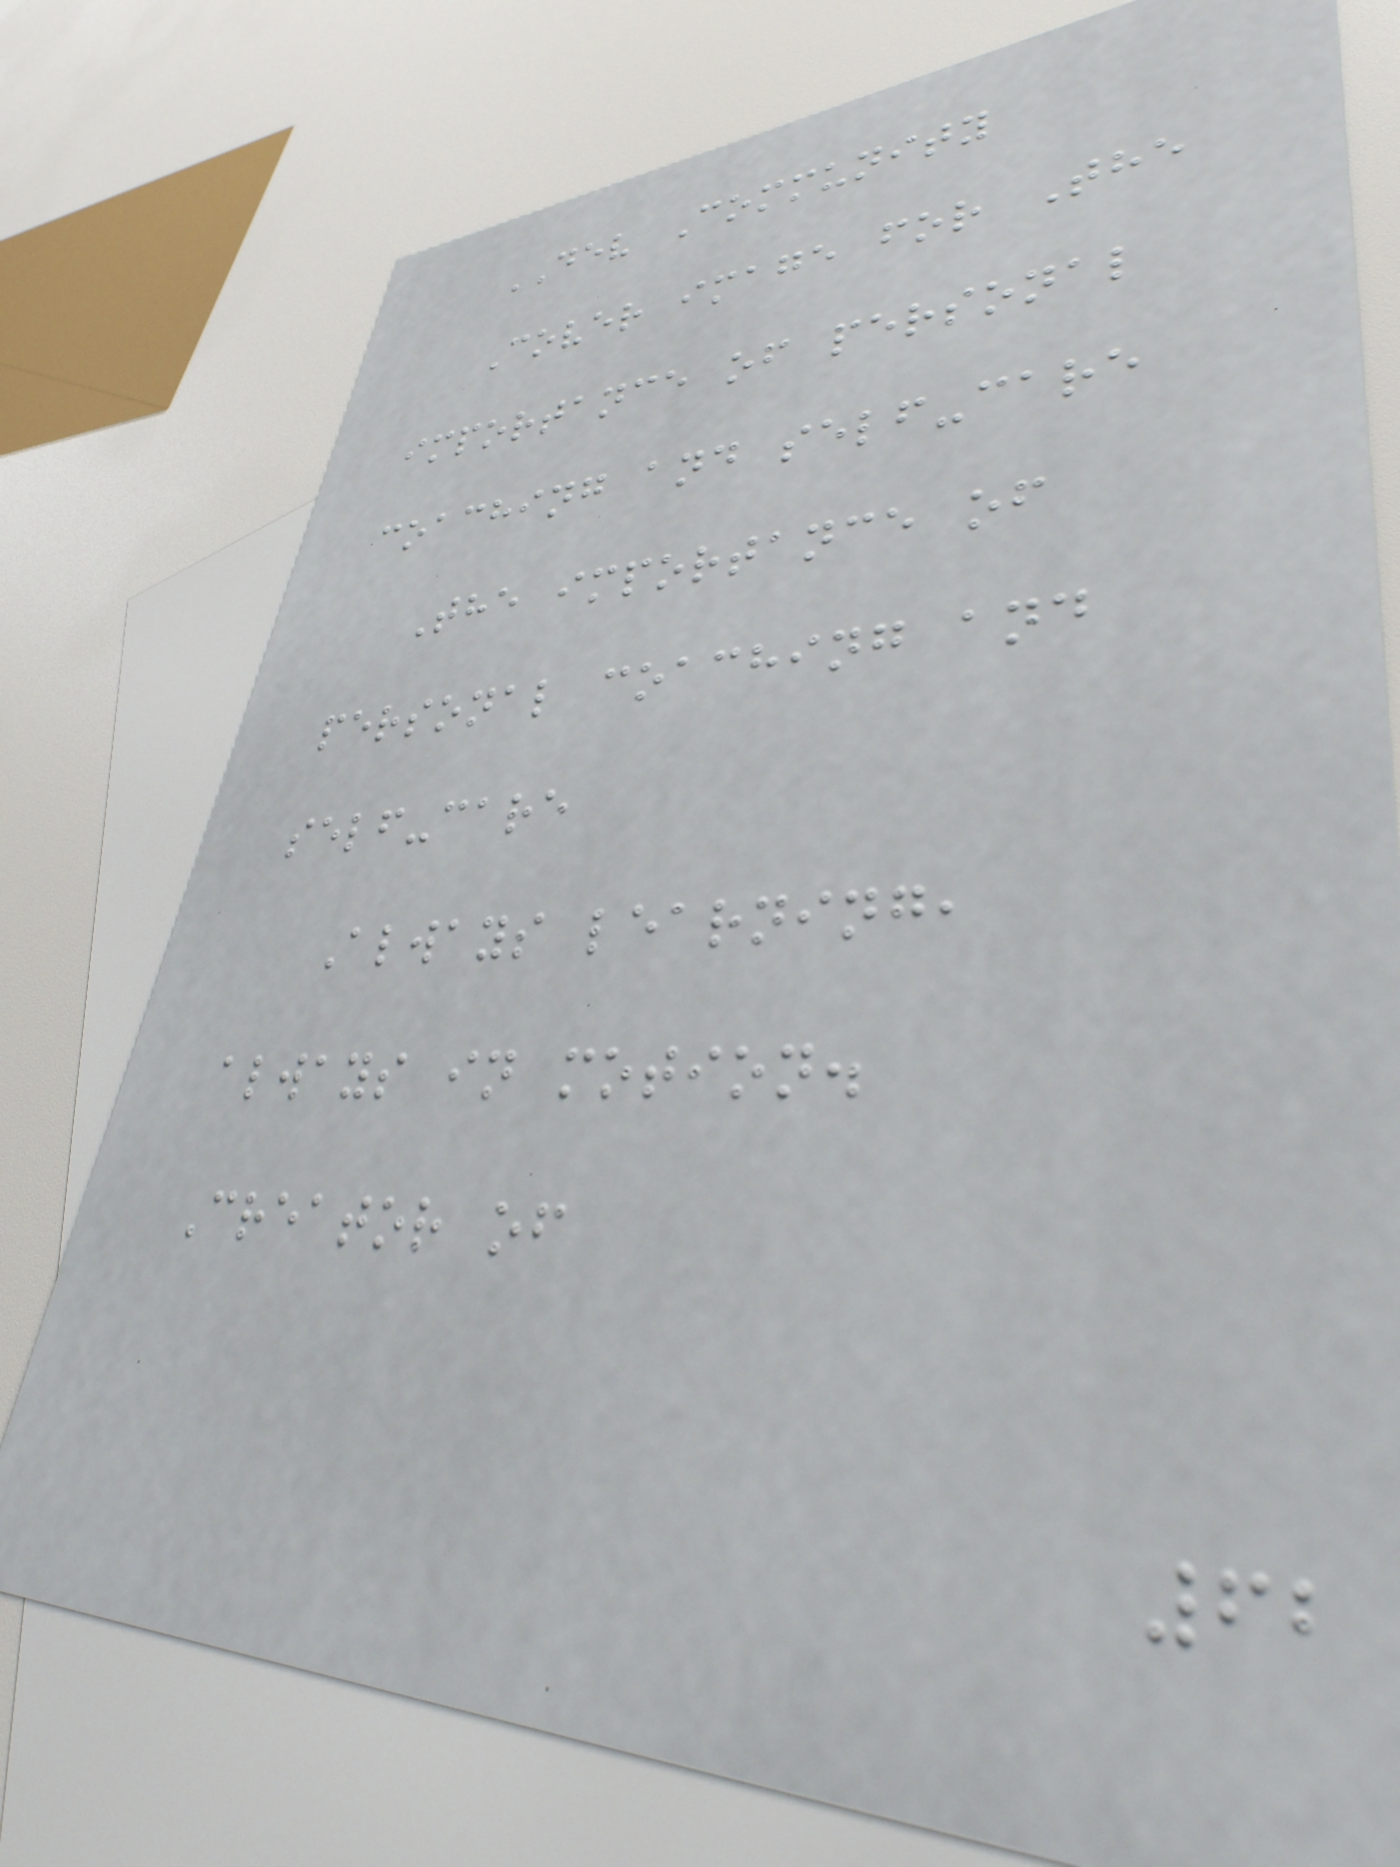DEV Community
Cover image for The
importance of personal
coaching and self-care
The importance of
personal coaching and
self-care
Always learning,
always in motion.
Creator of
62
